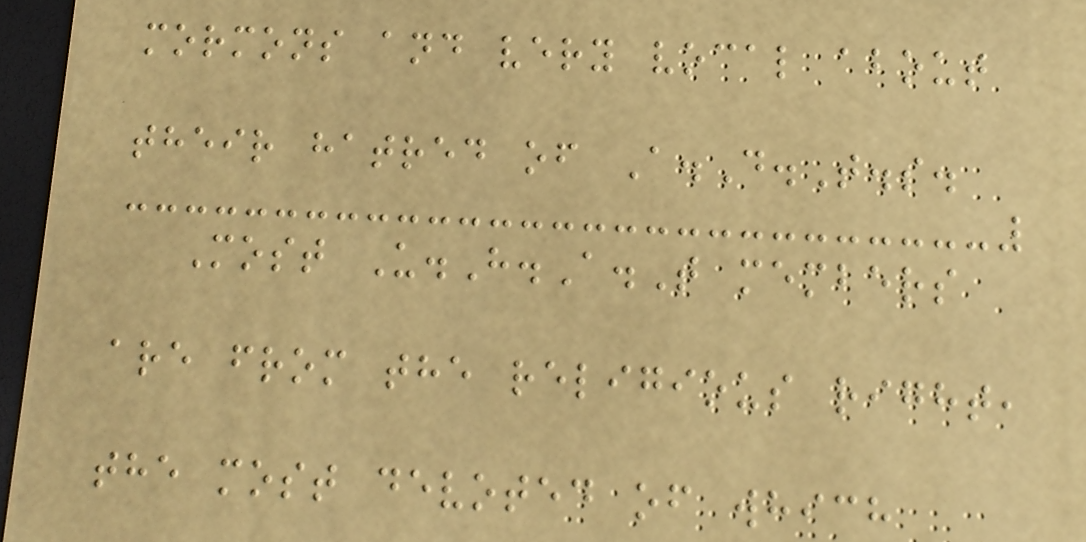mormons and very vocal about
their hatred of A.D.T.s.
Most U.H.A.T members
are from the religious right,
the most devoted of which
